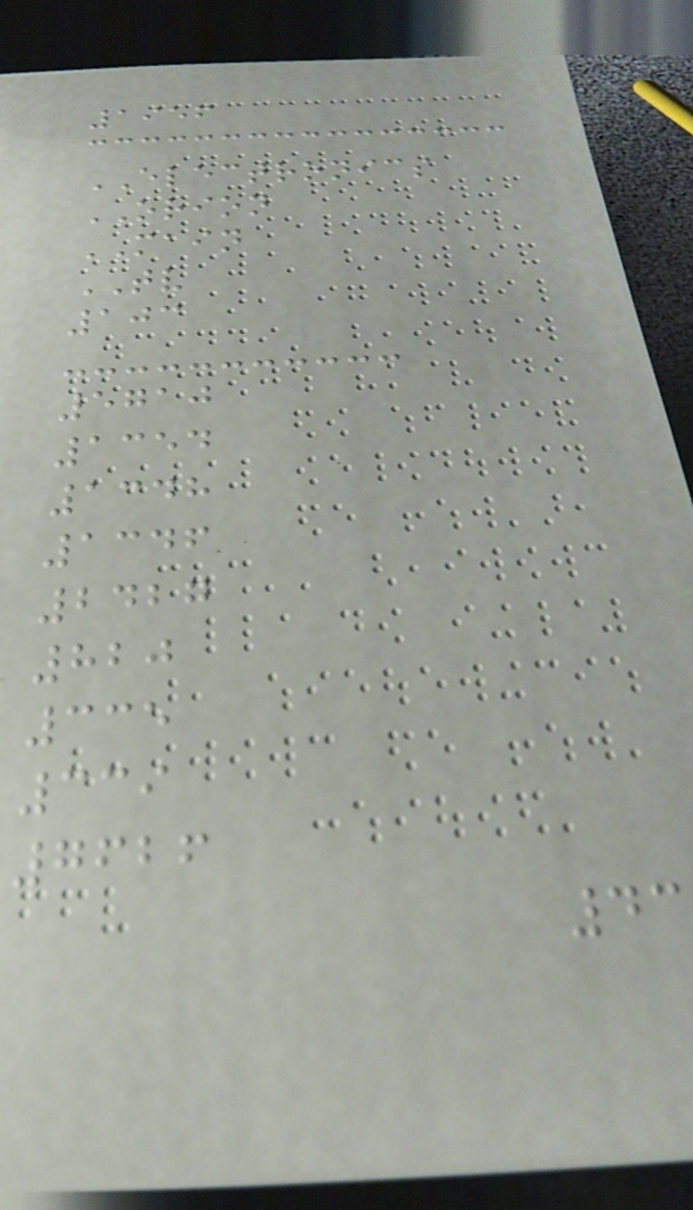1956
ELECTRONICS
ORION
MAIN
TV
103
5710
1354
1348
1346
2427
820
335
339
7626
43
